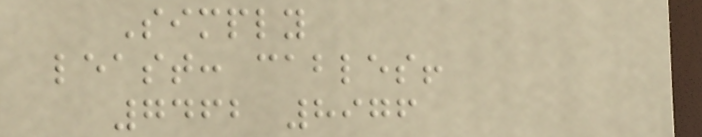Simply
least: cables!
7462 8976
